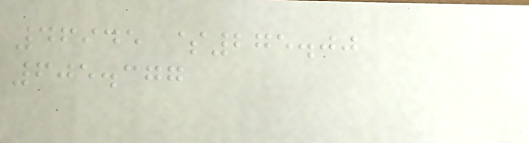46945 $275.00
605.377
